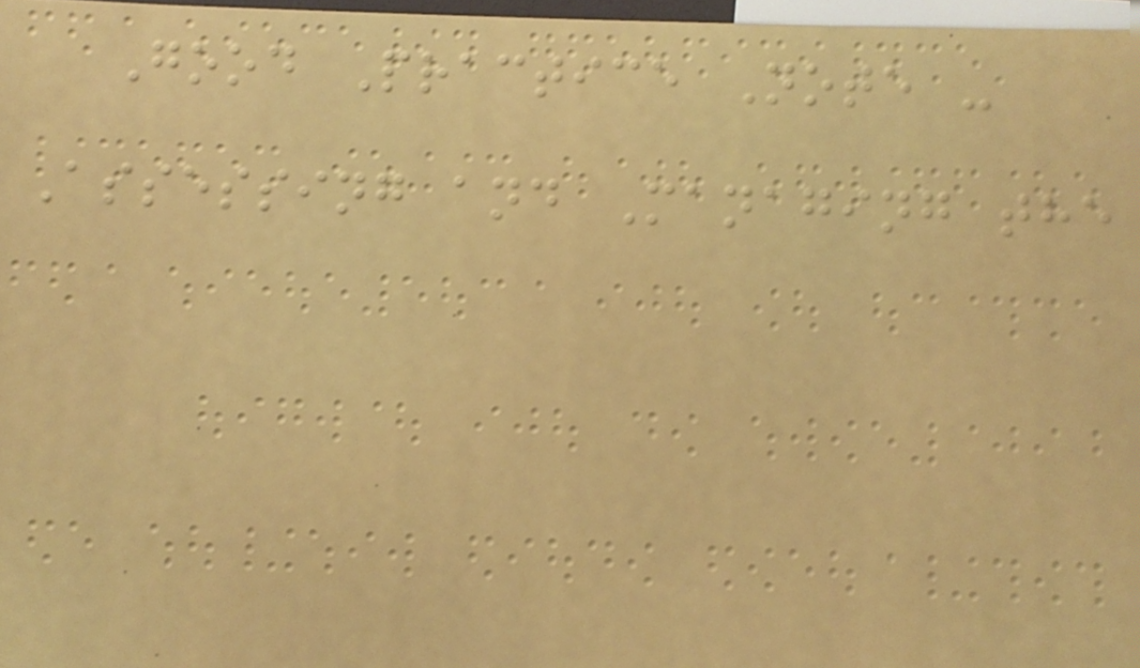Good Practice Note -
Assessing and Managing the
